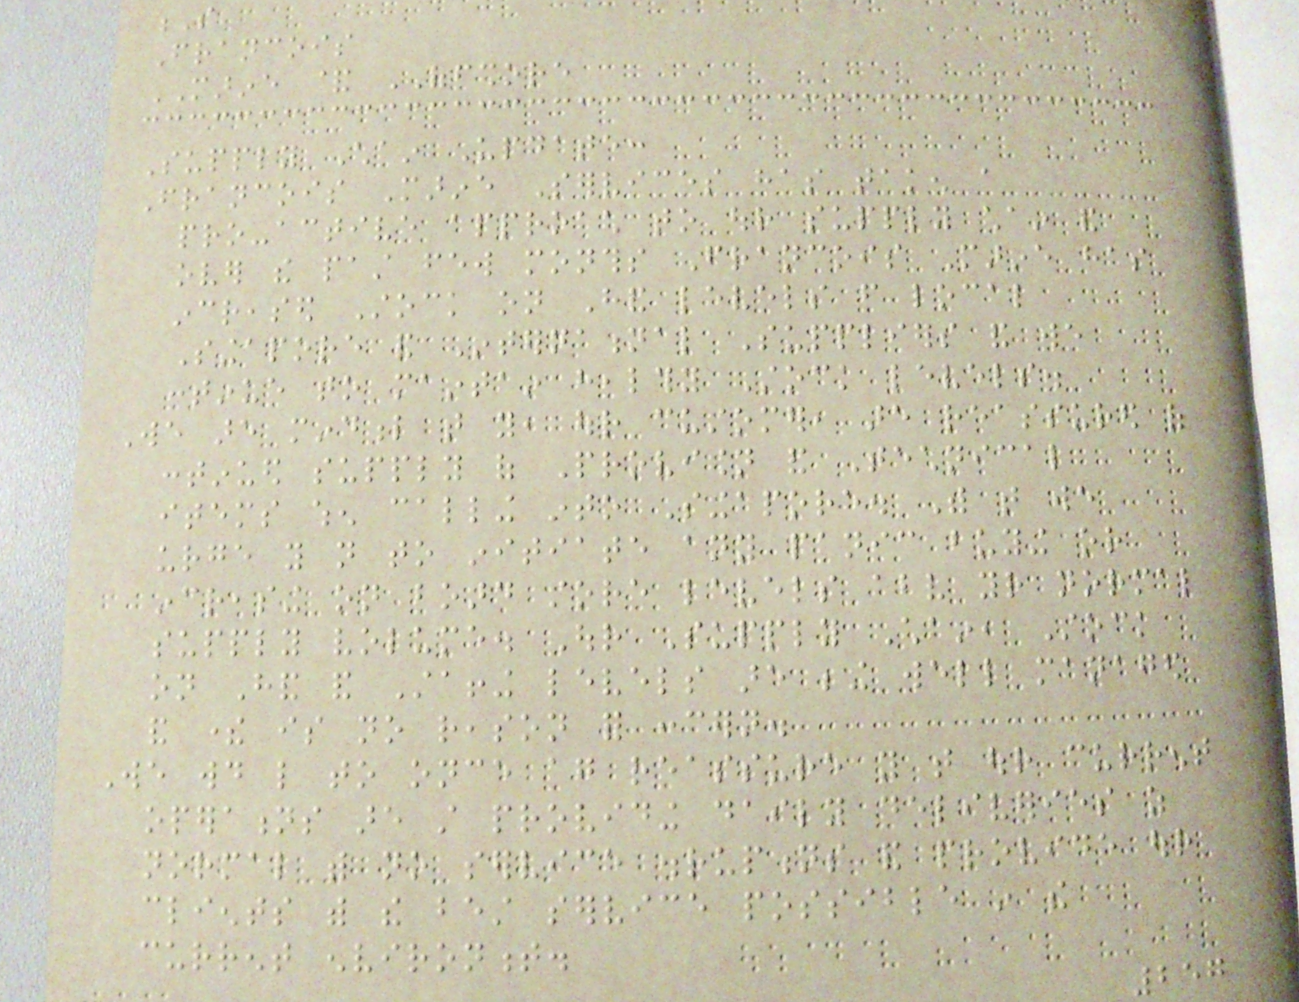S
Francois
MARINE & OFFSHORE
Supply Chain Update:
Francois Marine Services has taken a
pro-active approach to our supply chain and
over the past few months Francois Marine has
increased Stock on Hand levels from local
Singapore and International Suppliers and we
continue to maintain healthy Stock levels.
We are mindful that you, our customer, are reassured of
continued supply of Provision and Technical
items when calling into Singapore. With that we
urge you not to initiate any panic buying or
increasing on board store levels above your normal
supply volume. Our Supply Chain, Stock
on Hand and Staffing levels are being well managed
and there is no reason for concern.
We would like to once again reassure you that our current
operations are still providing daily deliveries as
normal with no service disruptions and provide our
clients with the best service possible in the
current environment.
257
